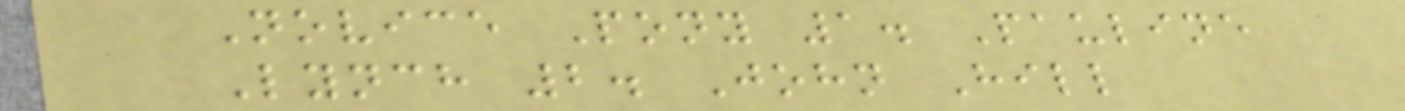Novice Pony 1. Pauline
Lynch 2. John Hill
